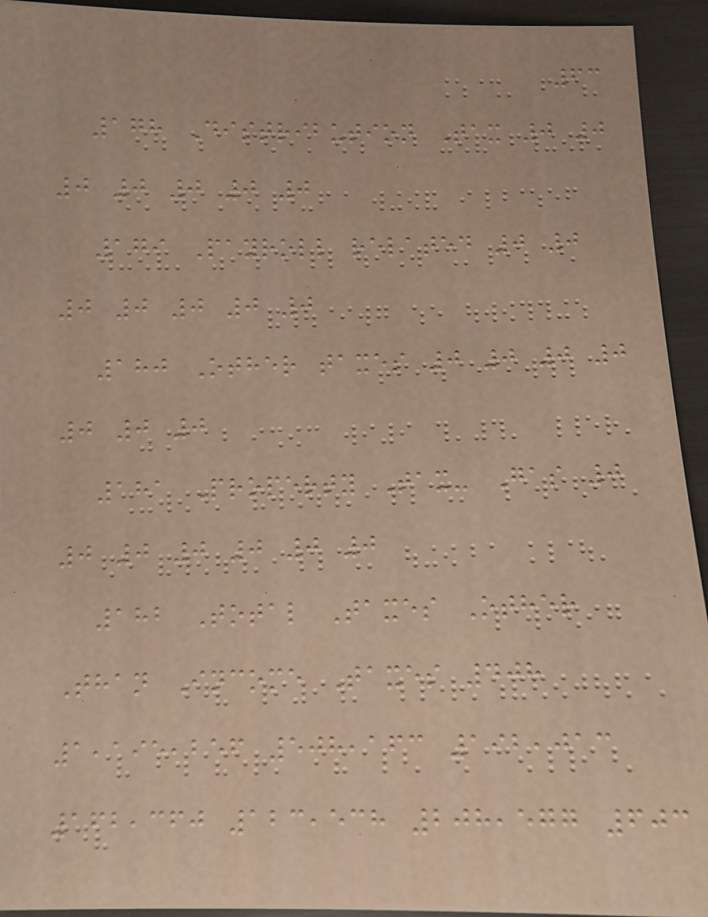63
178 Distribution Tax 0 0
0 0 0 0 0
179 Payroll related 0 0
0 0 0 0 0
180 Other taxes 0 0 0 0
0 0 0
181 Property Tax- Gas 0
0 0 0 0 0 0
182 Total Taxes Other
Than Income Taxes 408
1,195,256 508,163 192,013
162,360 123,538 208,577 603
